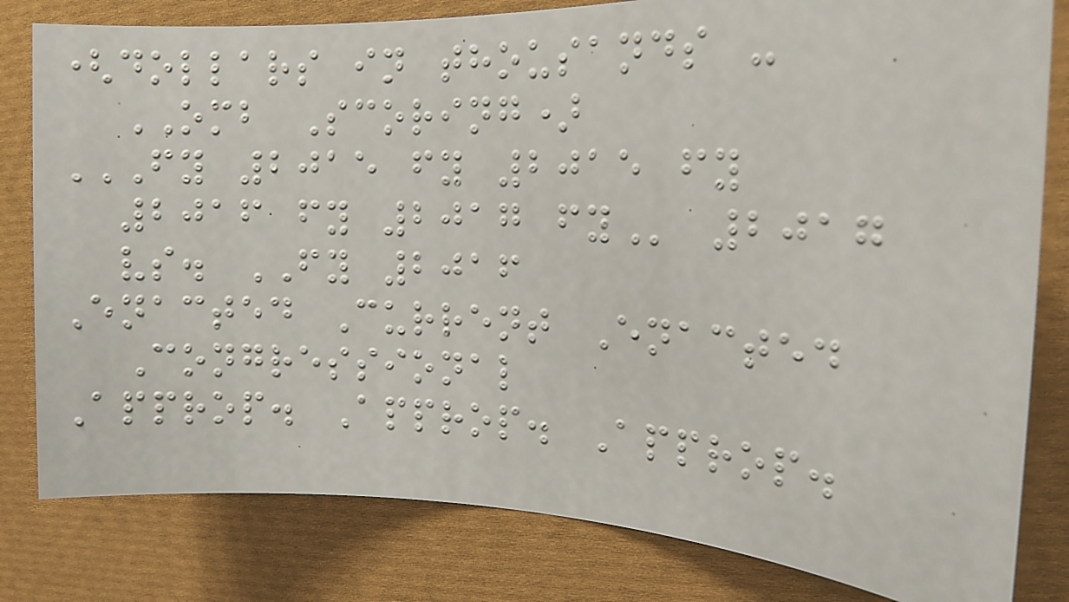(dollars in thousands -
OMB Scoring)
FY 2015 FY 2015 FY
2016 FY 2017 FY 2017
vs. FY 2016
Enacted Current Enacted
Congressional
Approp. Approp. Approp.
